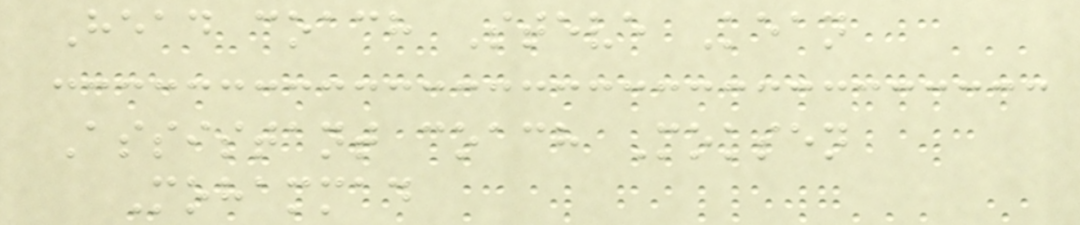Head coach Steve Kean
Assistant coach Moksen
Mohammad
